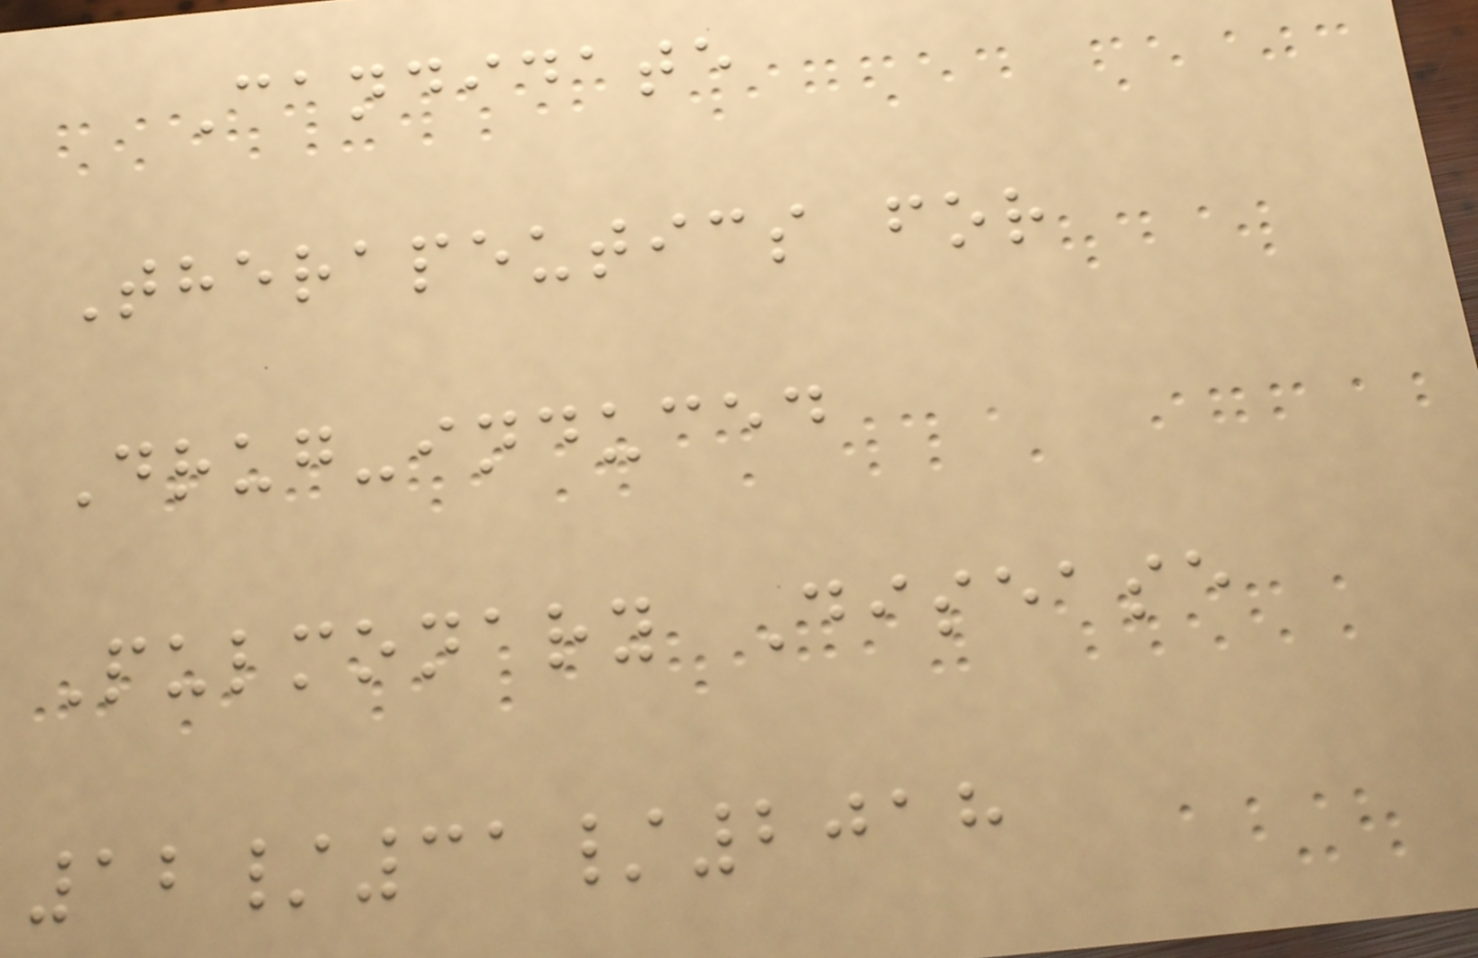Candidate
Therapeutics for
Drug-induced
Pulmonary Disease
12/31/2018
